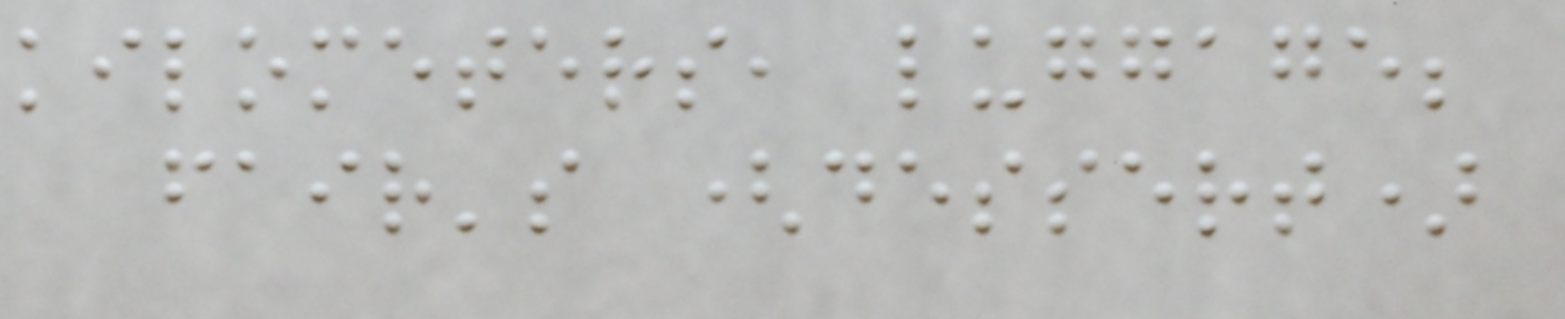kilometers, luggage;
fair's (dessert)
